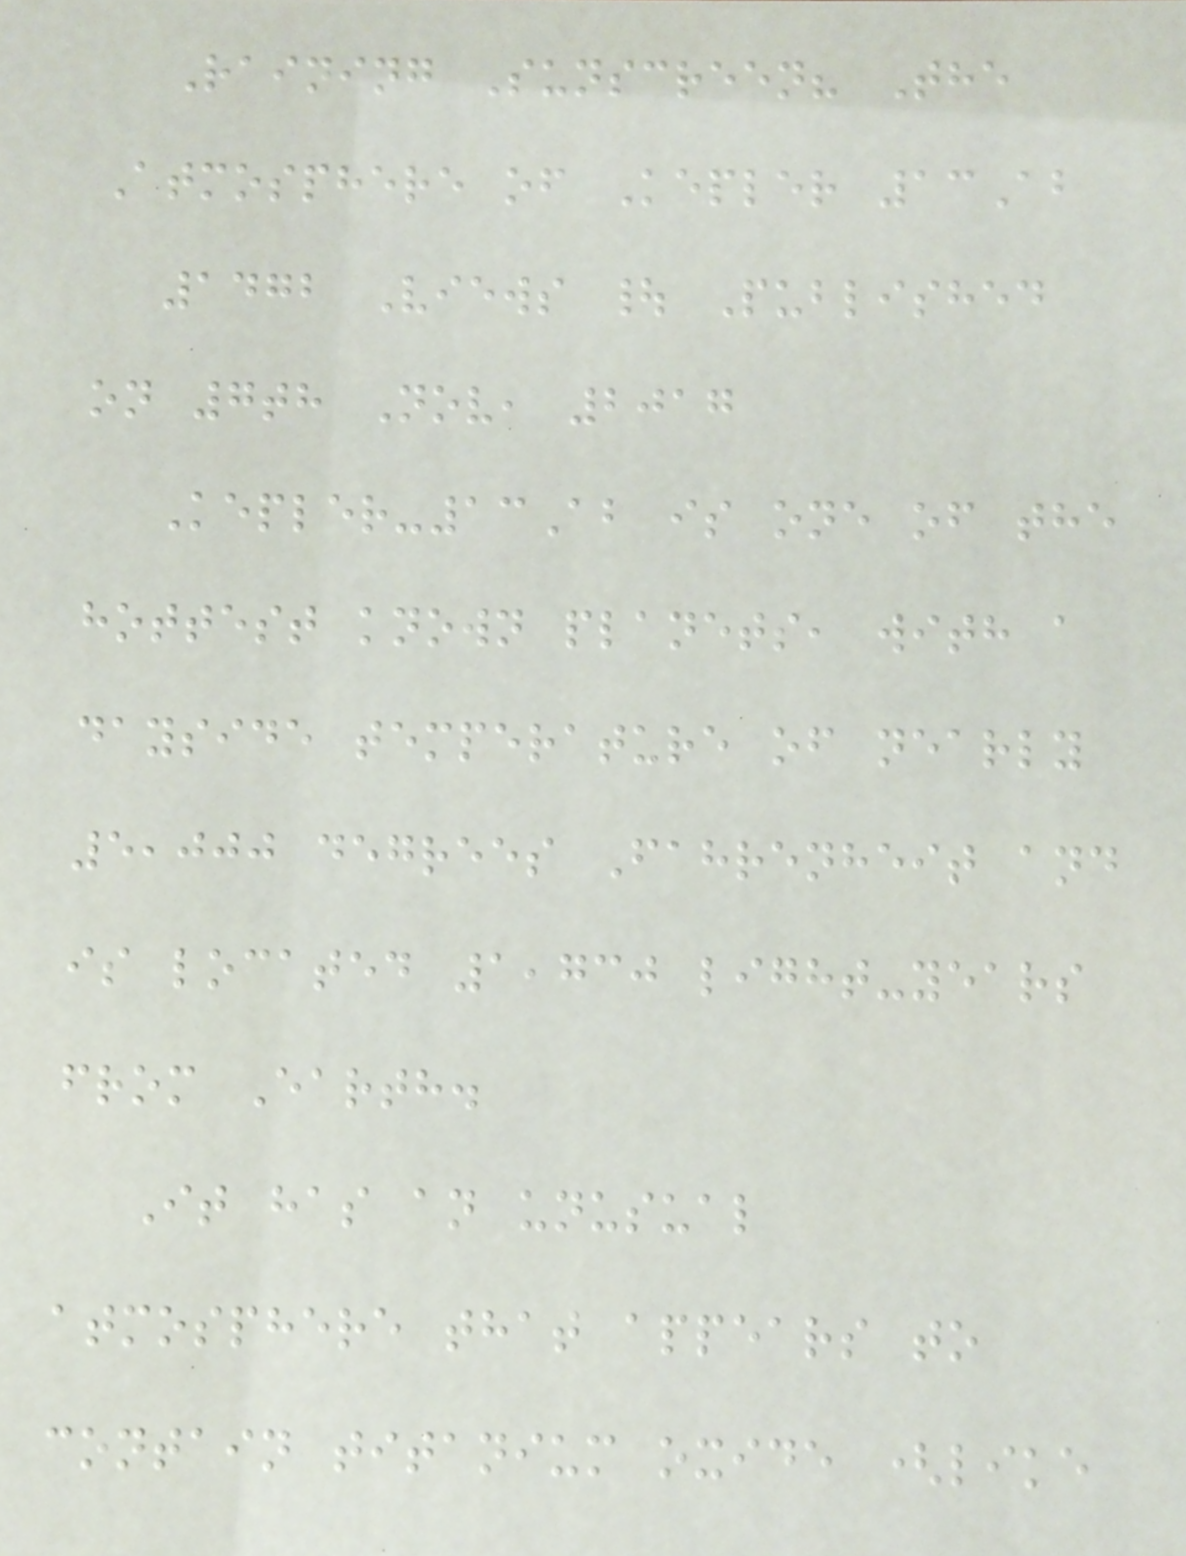Raining Sunscreen? The
Atmosphere of Kepler 13Ab
1472 Views | Published
on 7th Nov, 2017
Kepler-13Ab is one of the
hottest known planets, with a
dayside temperature of nearly
5,000 degrees Fahrenheit and
is located 1,730 light-years
from Earth.
It has an unusual
atmosphere that appears to
contain titanium oxide (like
